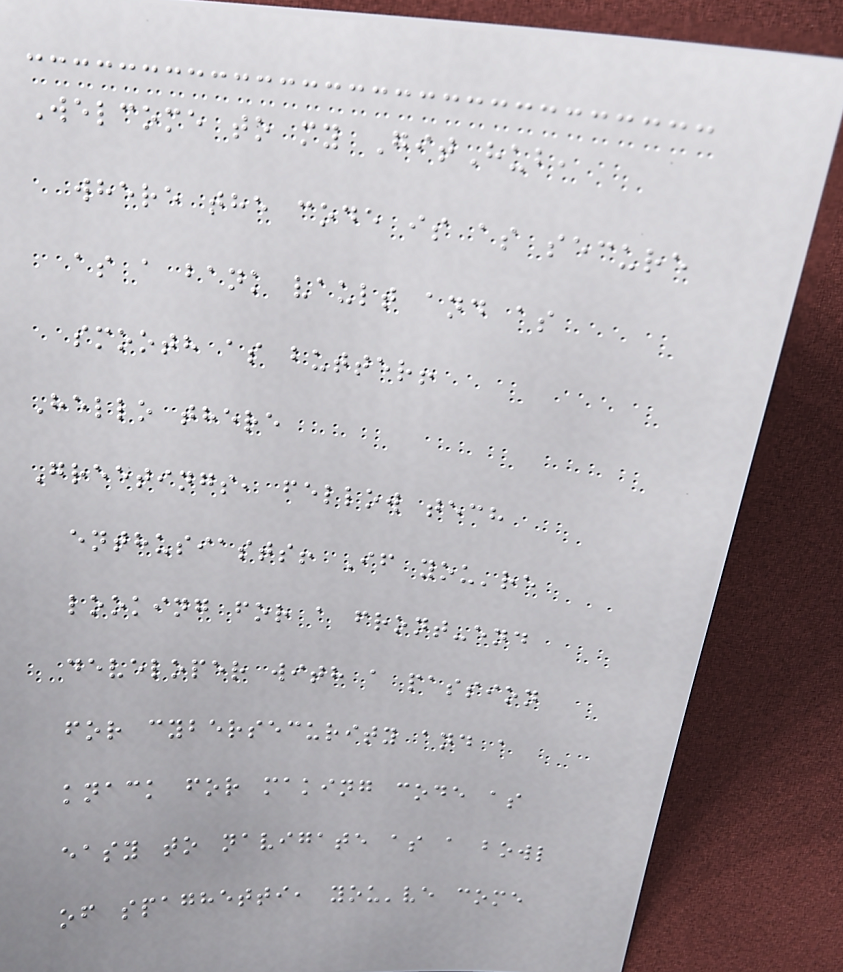Welcome to my GitHub,
where the code is as secure
as a bank vault and as
smooth as butter!
Hello there
Greetings, fellow tech
enthusiasts! If you're
looking for a front-end
developer with a passion
for cybersecurity and a
knack for making code as
easy to navigate as a bowl
of spaghetti, you've come
